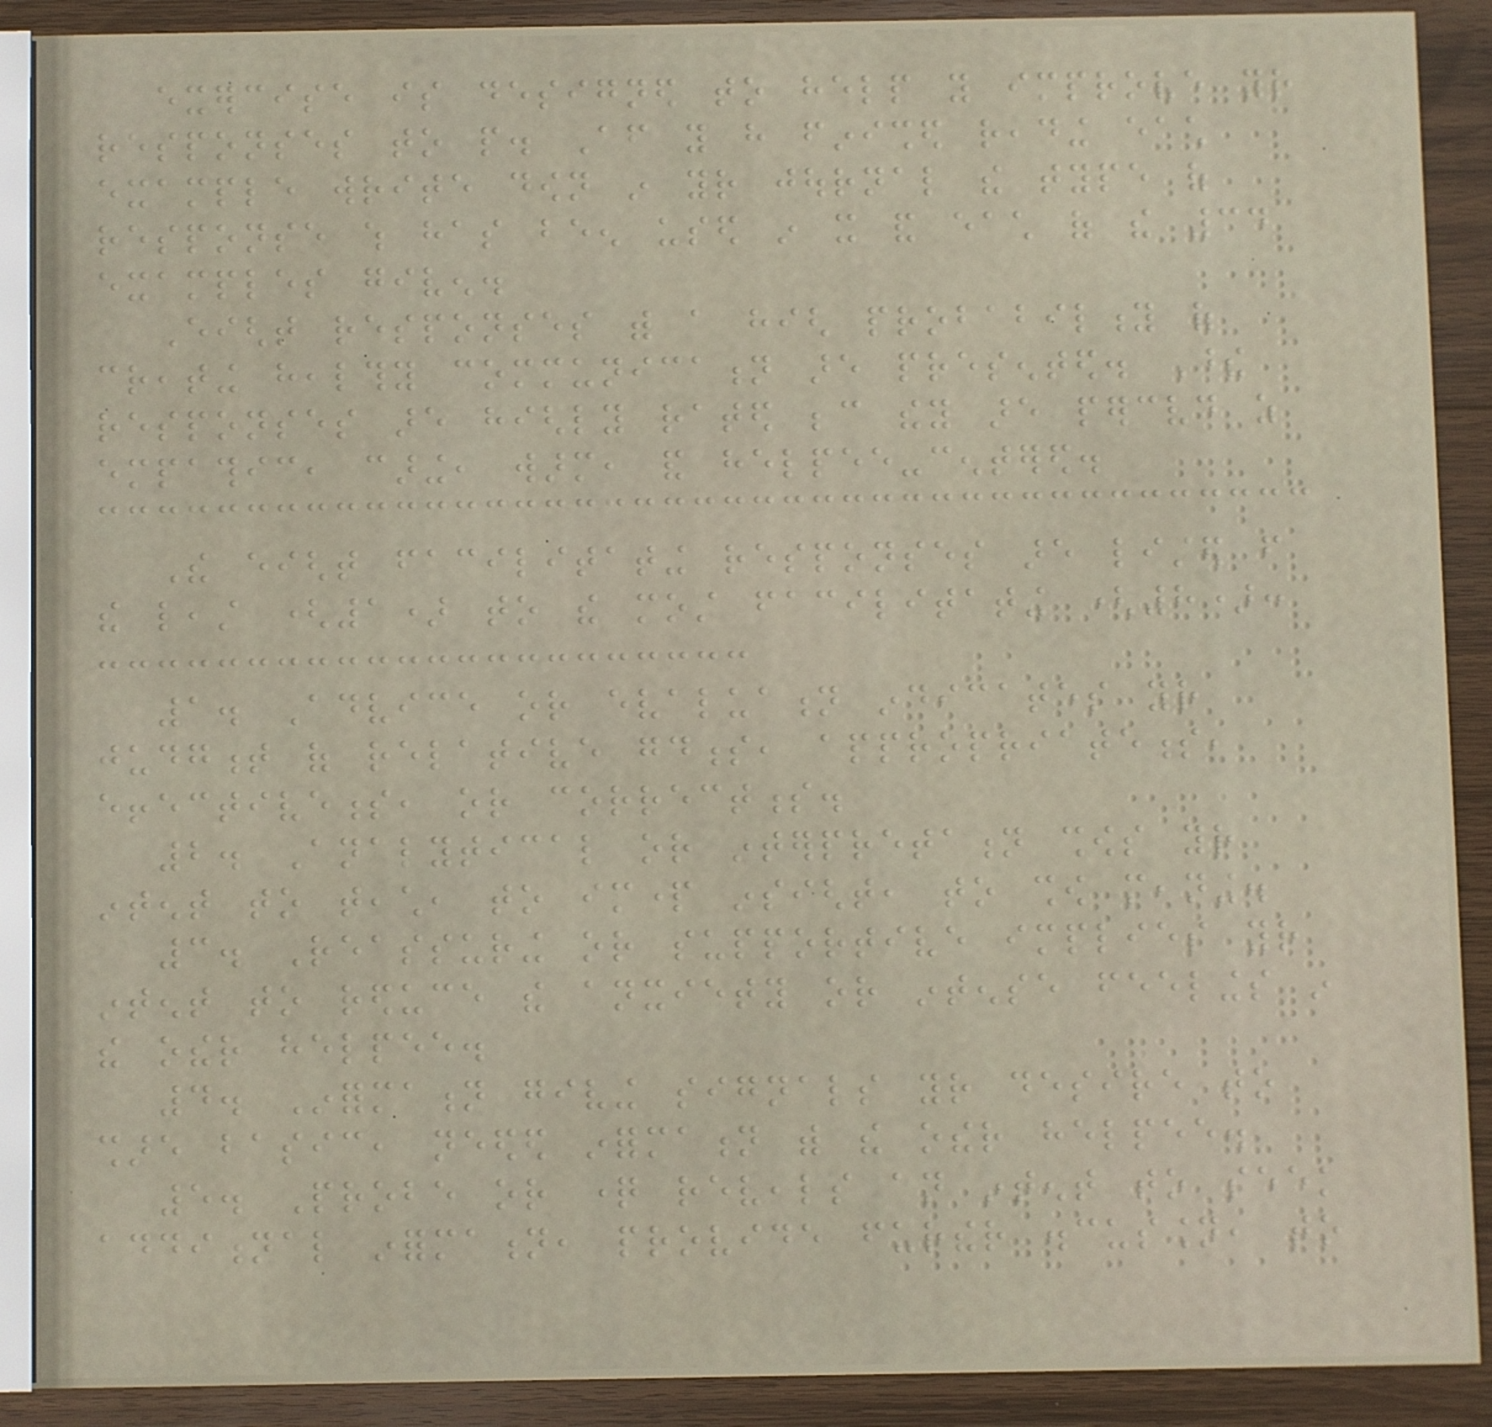exercise is designed to help you improve your
responses to people. After you have finished reading each
example write down in your journal the type of
response which has been used in it and each of the 34
examples given.
Eight responses with a high probability of
creating healthy communication are presented. These
responses are highly rated because they are perceived as
empathic, caring, warm, and helpee-centered.
The eight facilitating responses are listed from
the least (1) to the most facilitating (8):
1. Advice or evaluation indicates your
judgment of relative goodness, appropriateness,
effectiveness, or correctness.
2. Analytical or interpretation shows your
intent to teach, to impart insight, to show meaning.
3. Reassuring or supportive implies your
intent to reduce the anxiety or intense feelings in
the other helpee.
4. Information giving signals your desire to
share basic, needed information with the other helpee.
5. Probe or question reveals an intent to seek
additional information, provide further discussion, to
